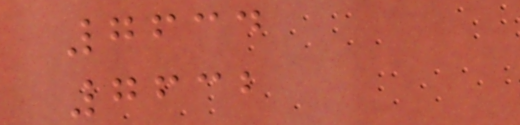7634
7632
